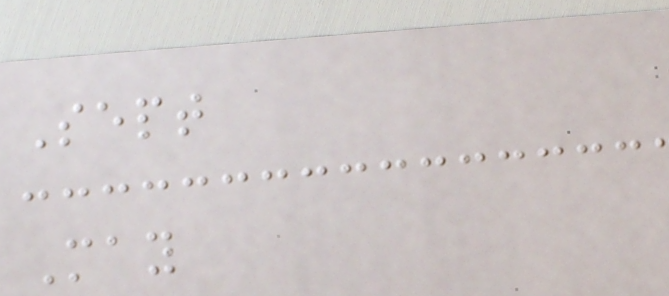Sept
May
